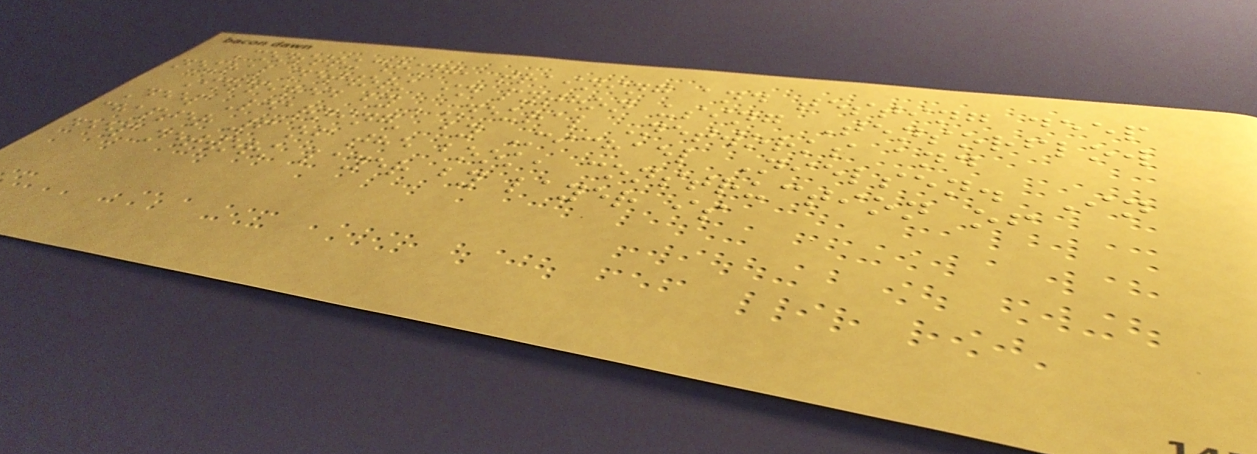Constructing, training and testing deep
neural network in python using Tensorflow
Inspired by 'Neural Networks and
Deep Learning' by Michael Nielsen. In
chapter 6 of the book, construction of
deep network layer by layer is
